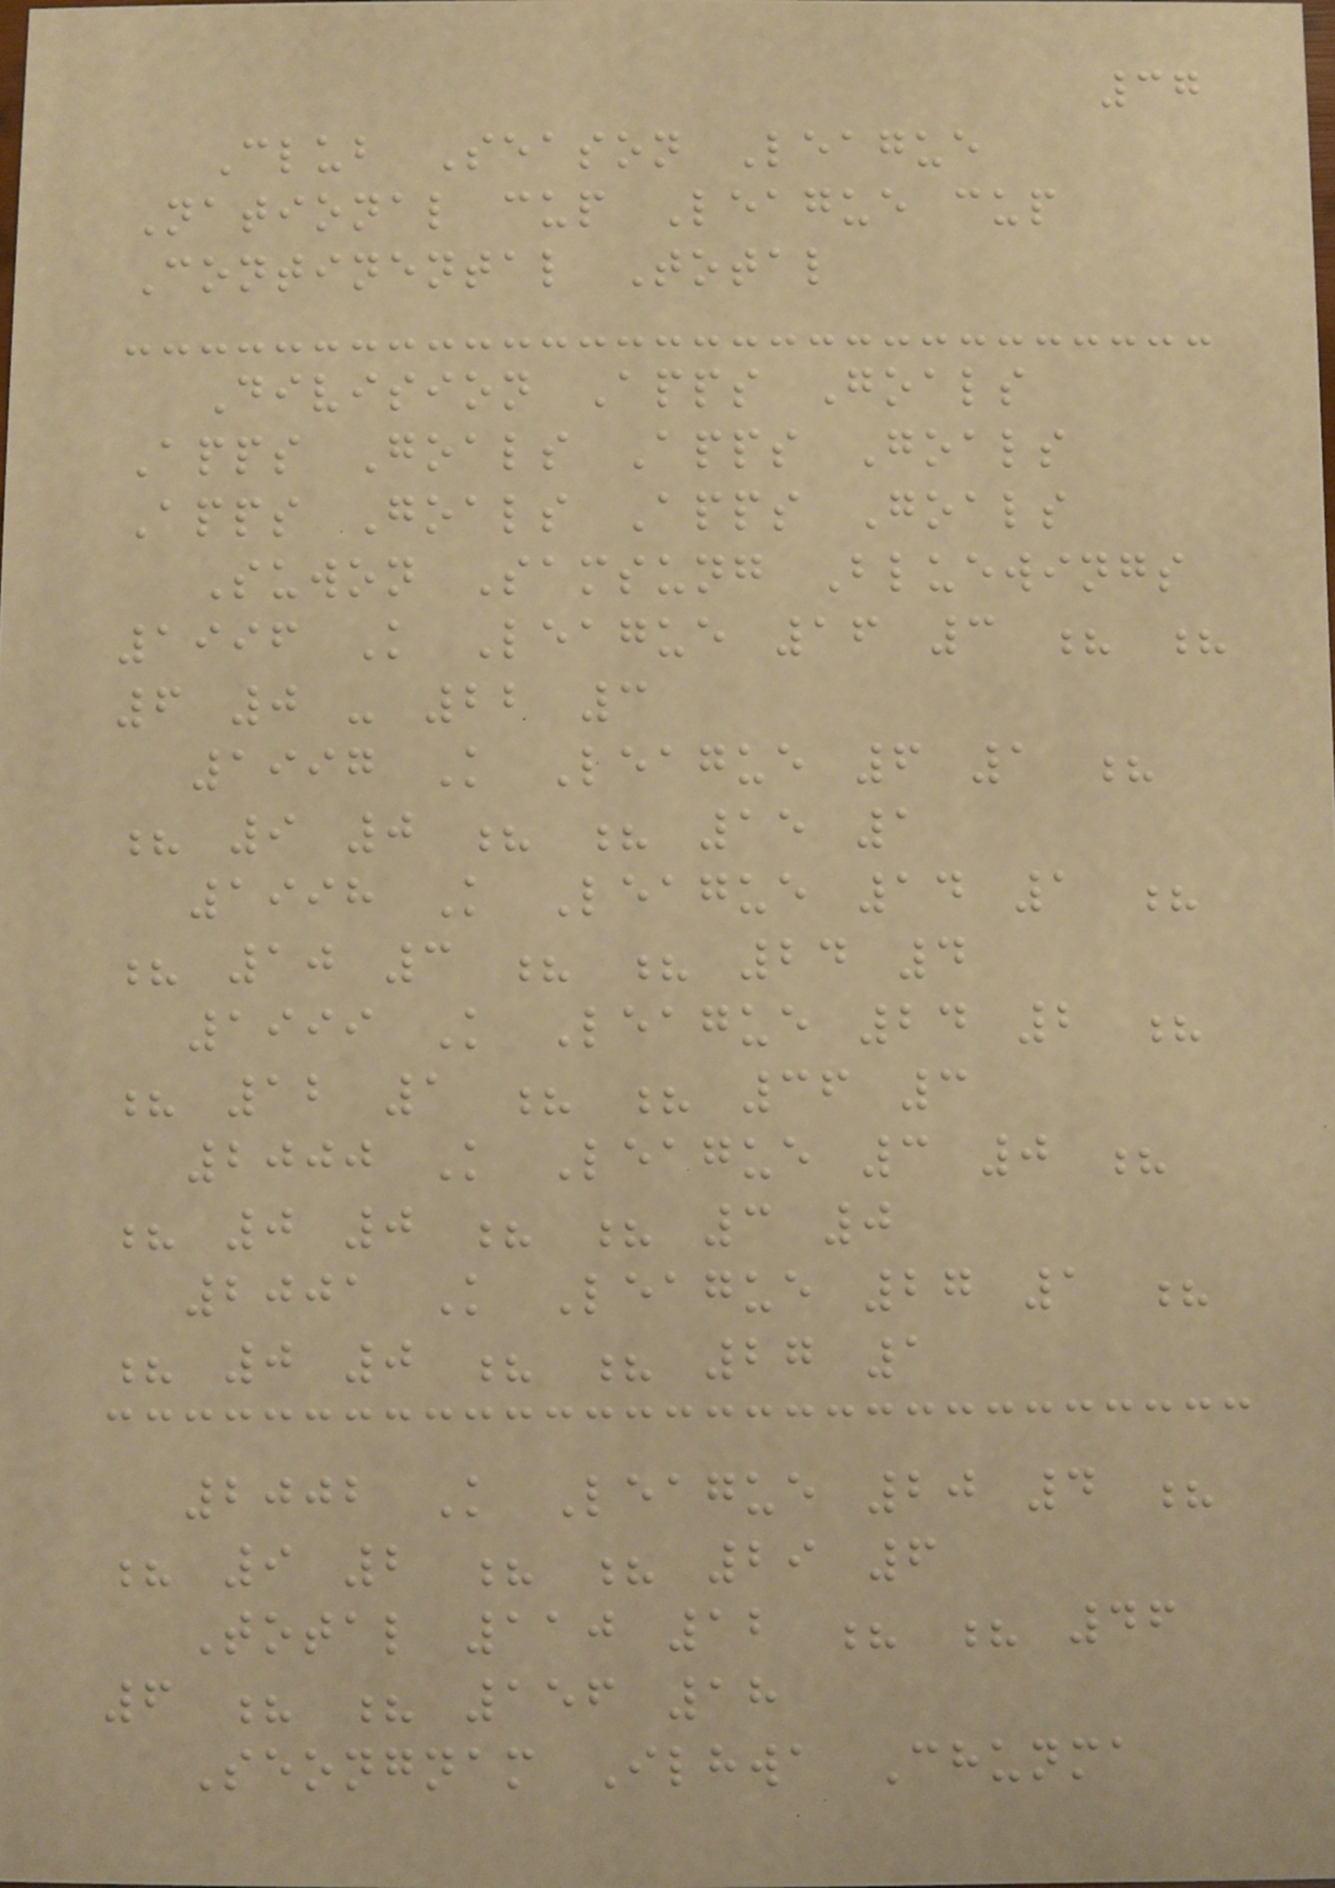37
Club Season League
National cup League cup
Continental Total
Division Apps Goals
Apps Goals Apps Goals
Apps Goals Apps Goals
Suwon Samsung Bluewings
1996 K League 16 3 ? ?
6 0 - 22 3
1997 K League 6 1 ?
? 9 0 ? ? 15 1
1998 K League 14 1 ?
? 10 3 ? ? 24 4
1999 K League 24 2 ?
? 12 1 ? ? 36 3
2000 K League 3 0 ?
? 0 0 ? ? 3 0
2001 K League 27 1 ?
? 0 0 ? ? 27 1
2002 K League 20 4 ?
? 9 2 ? ? 29 6
Total 110 12 ? ? 46
6 ? ? 156 18
Seongnam Ilhwa Chunma
